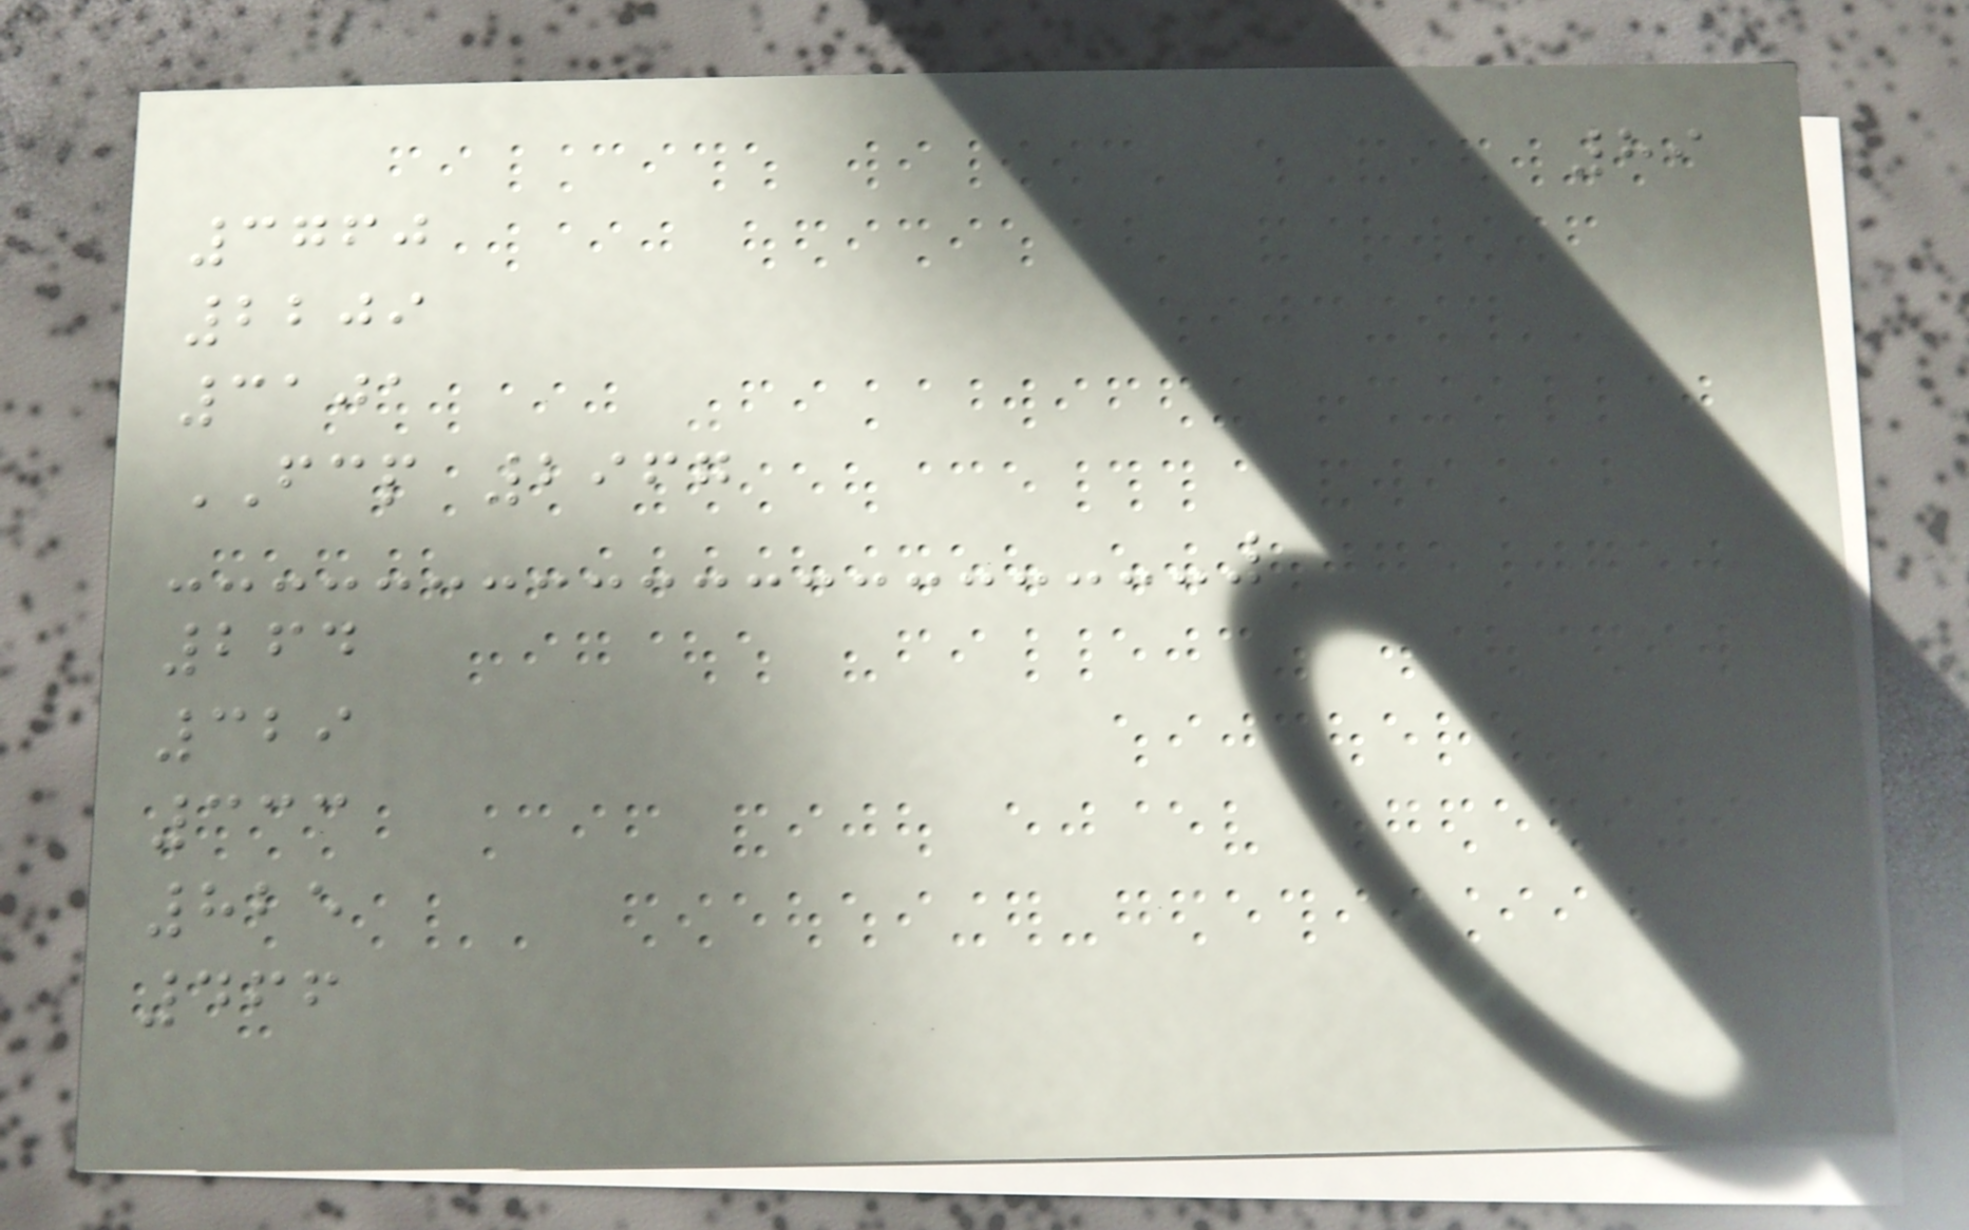89
3760
2209
3101
FCP 2967
264
329
333
825
466
